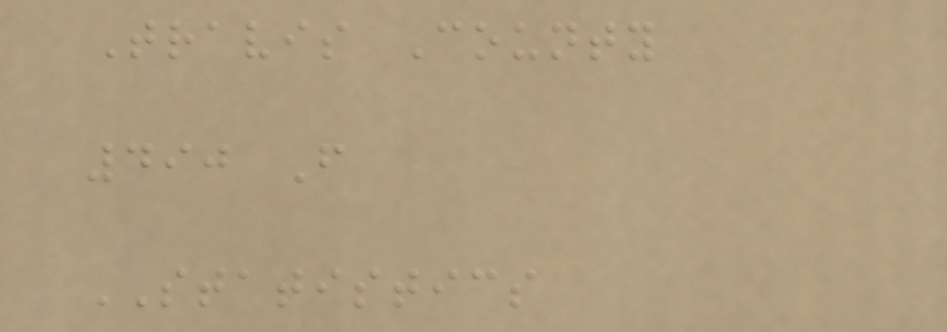Travis County
490 F
STATISTICS
